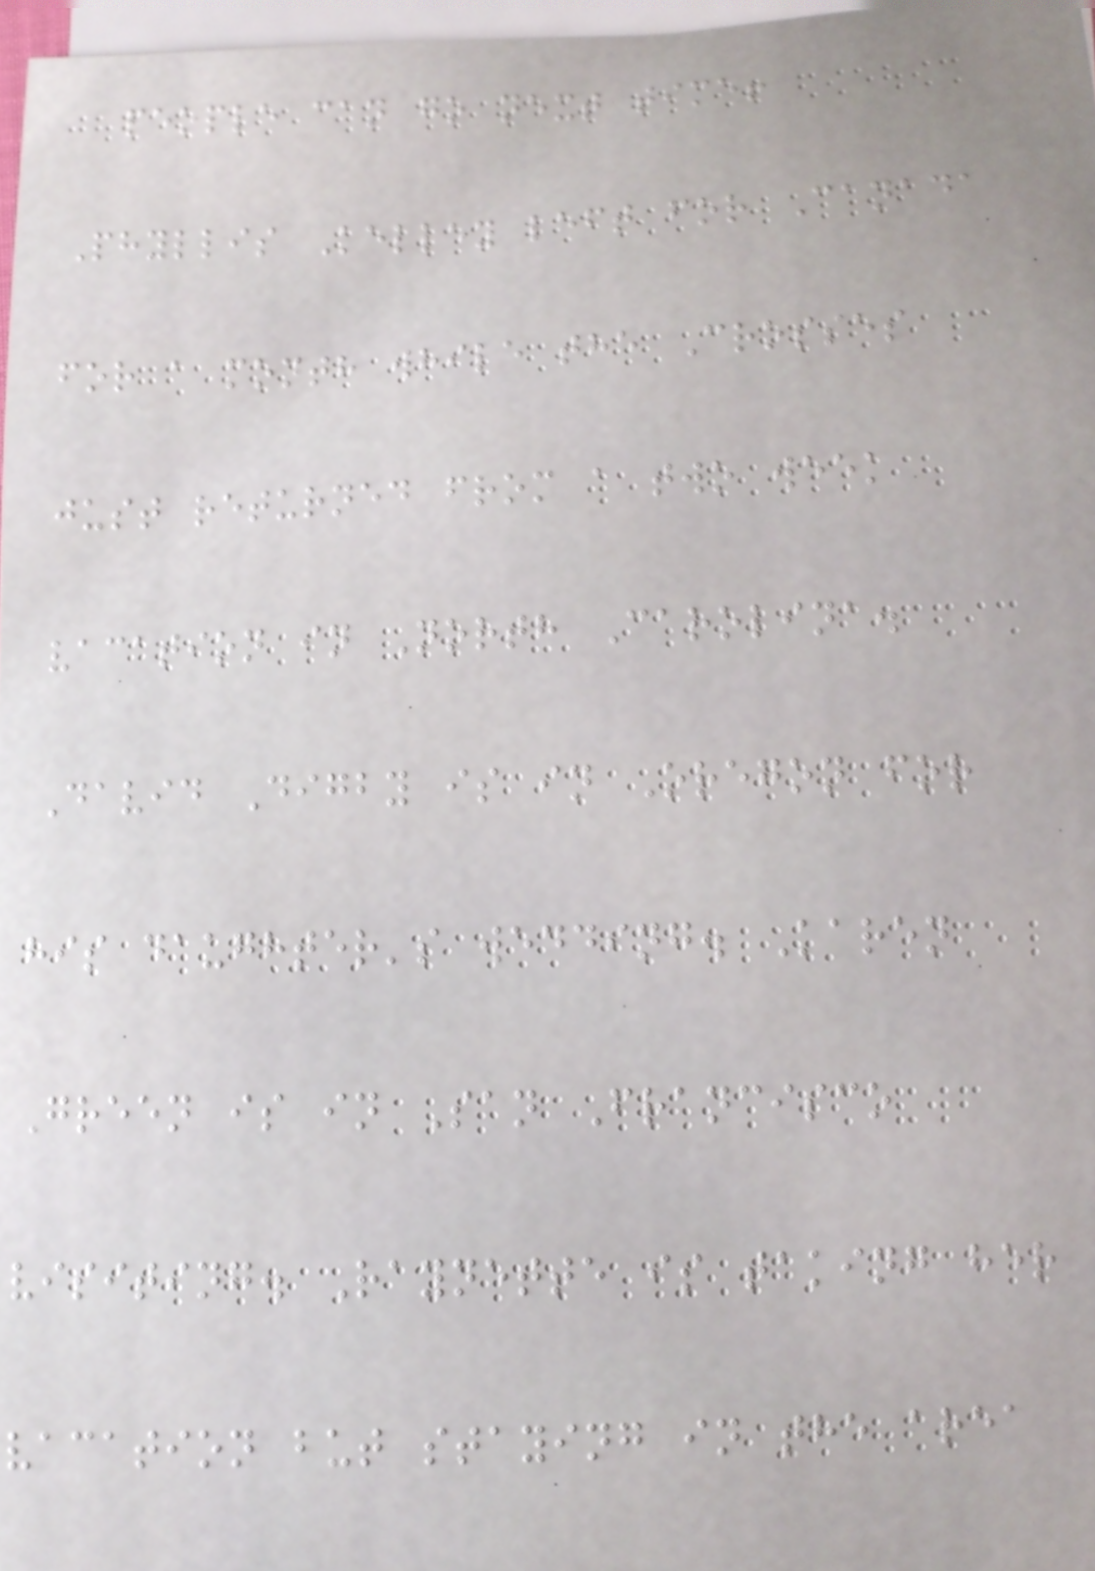people can go next time!
Phyllis Kelley left for Canada
for a month while the Crosses
just returned from a two week
vacation in North Carolina.
David Digby is in Oregon for
his daughter's wedding. Karen
Green is in San Francisco
visiting. Raynette is taking her
vacation but staying in the area
